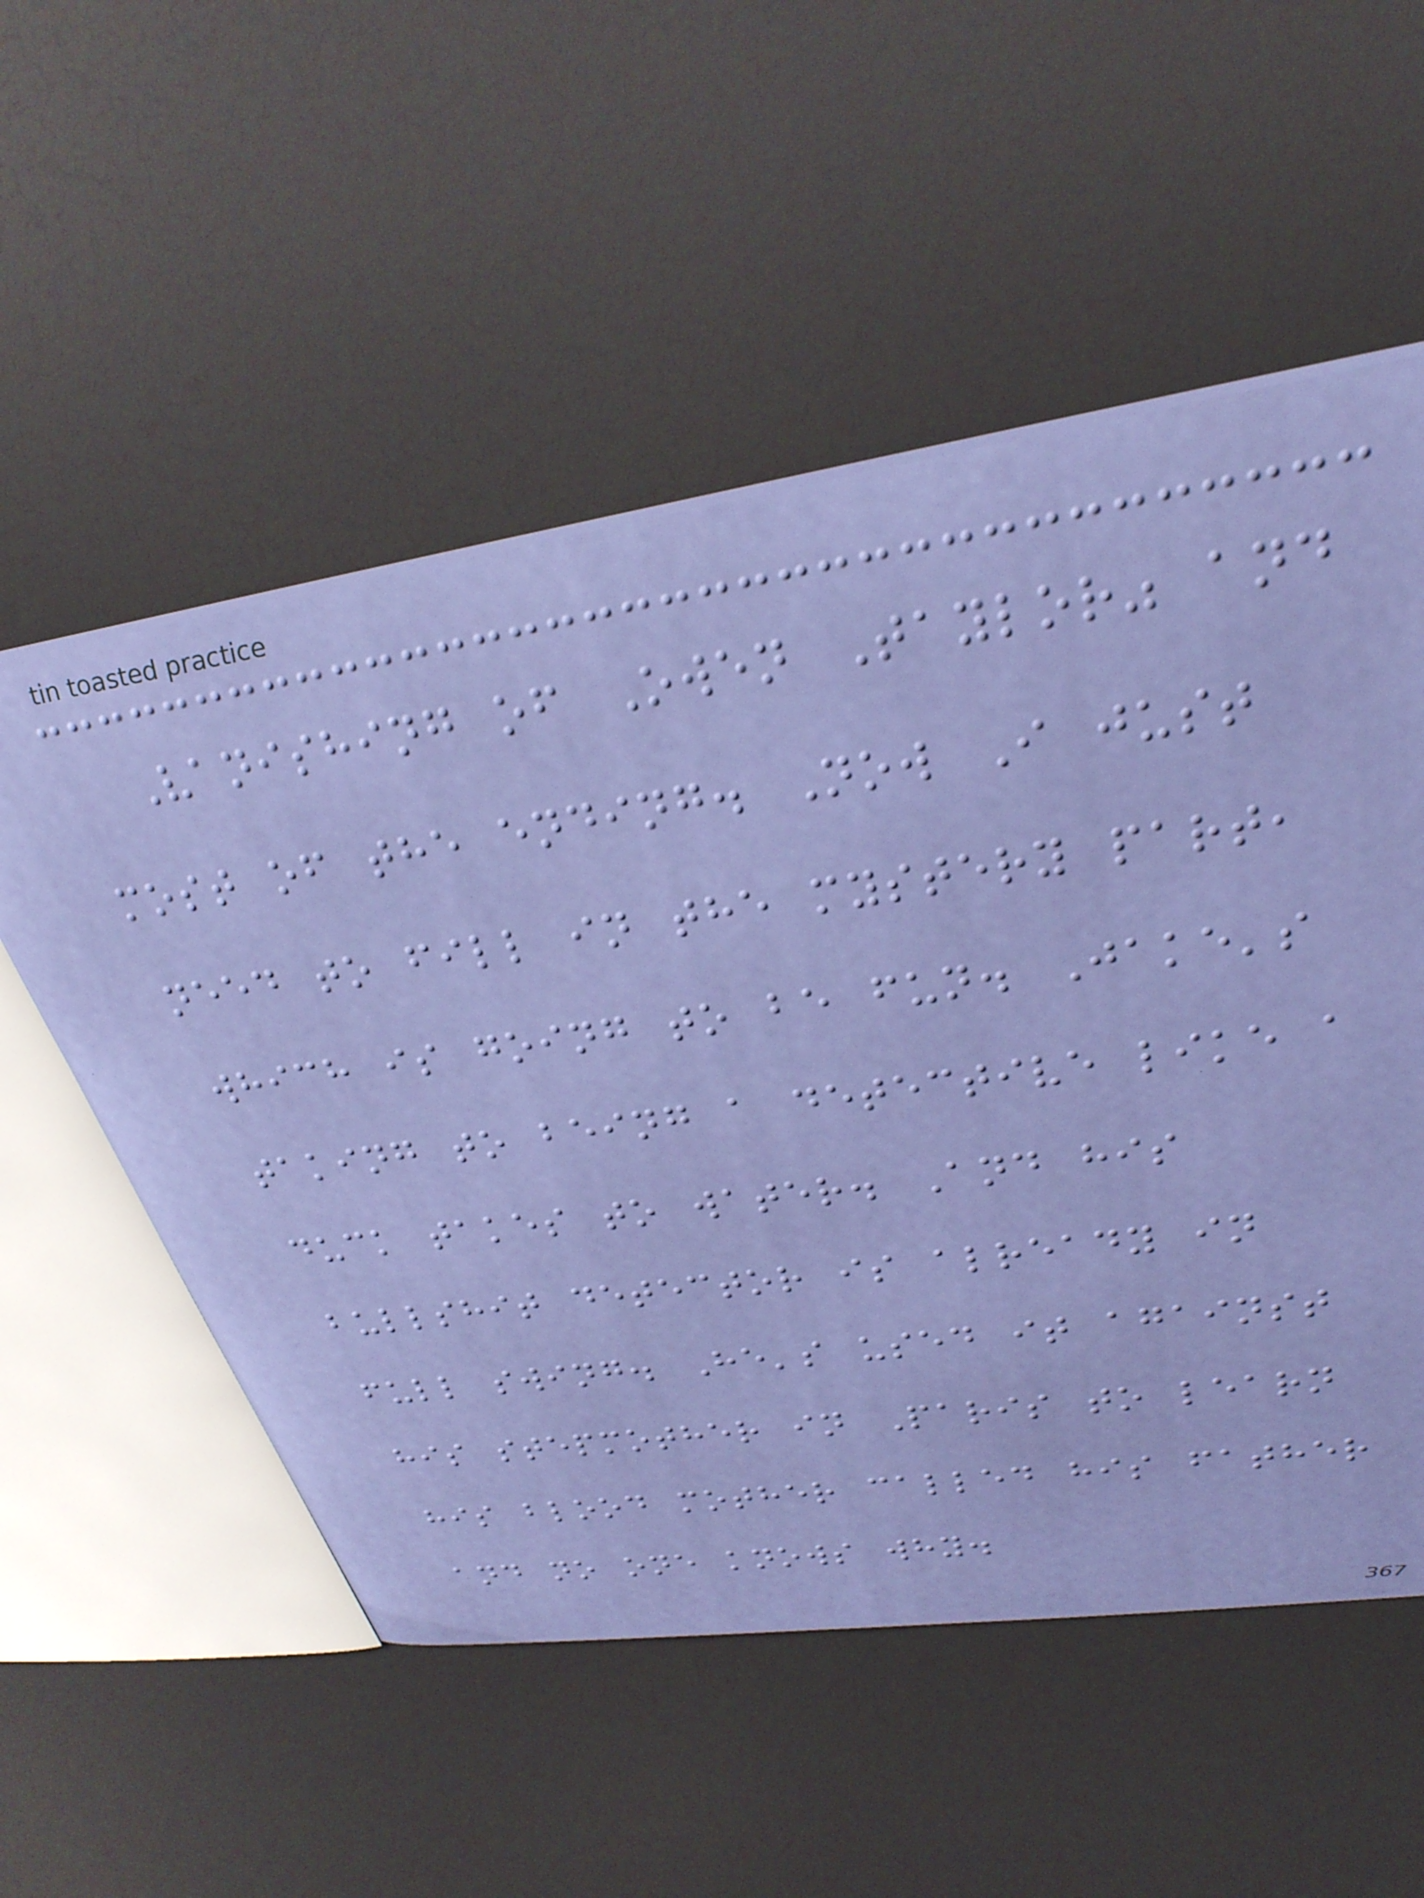Vanishing of Owen Taylor" and
most of the ending. Now I just
need to fill in the mystery part,
which is going to be fun. Jake's
taking to being a detective like a
duck takes to water. And his
bullshit detector is already in
full swing. He's used it against
his stepmother in Paris to learn
his blood mother called his father
and no one knows why.
